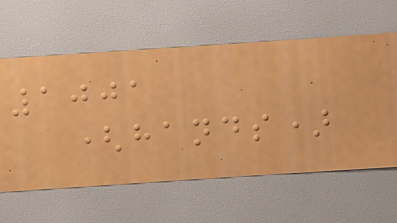1001
(hands)
